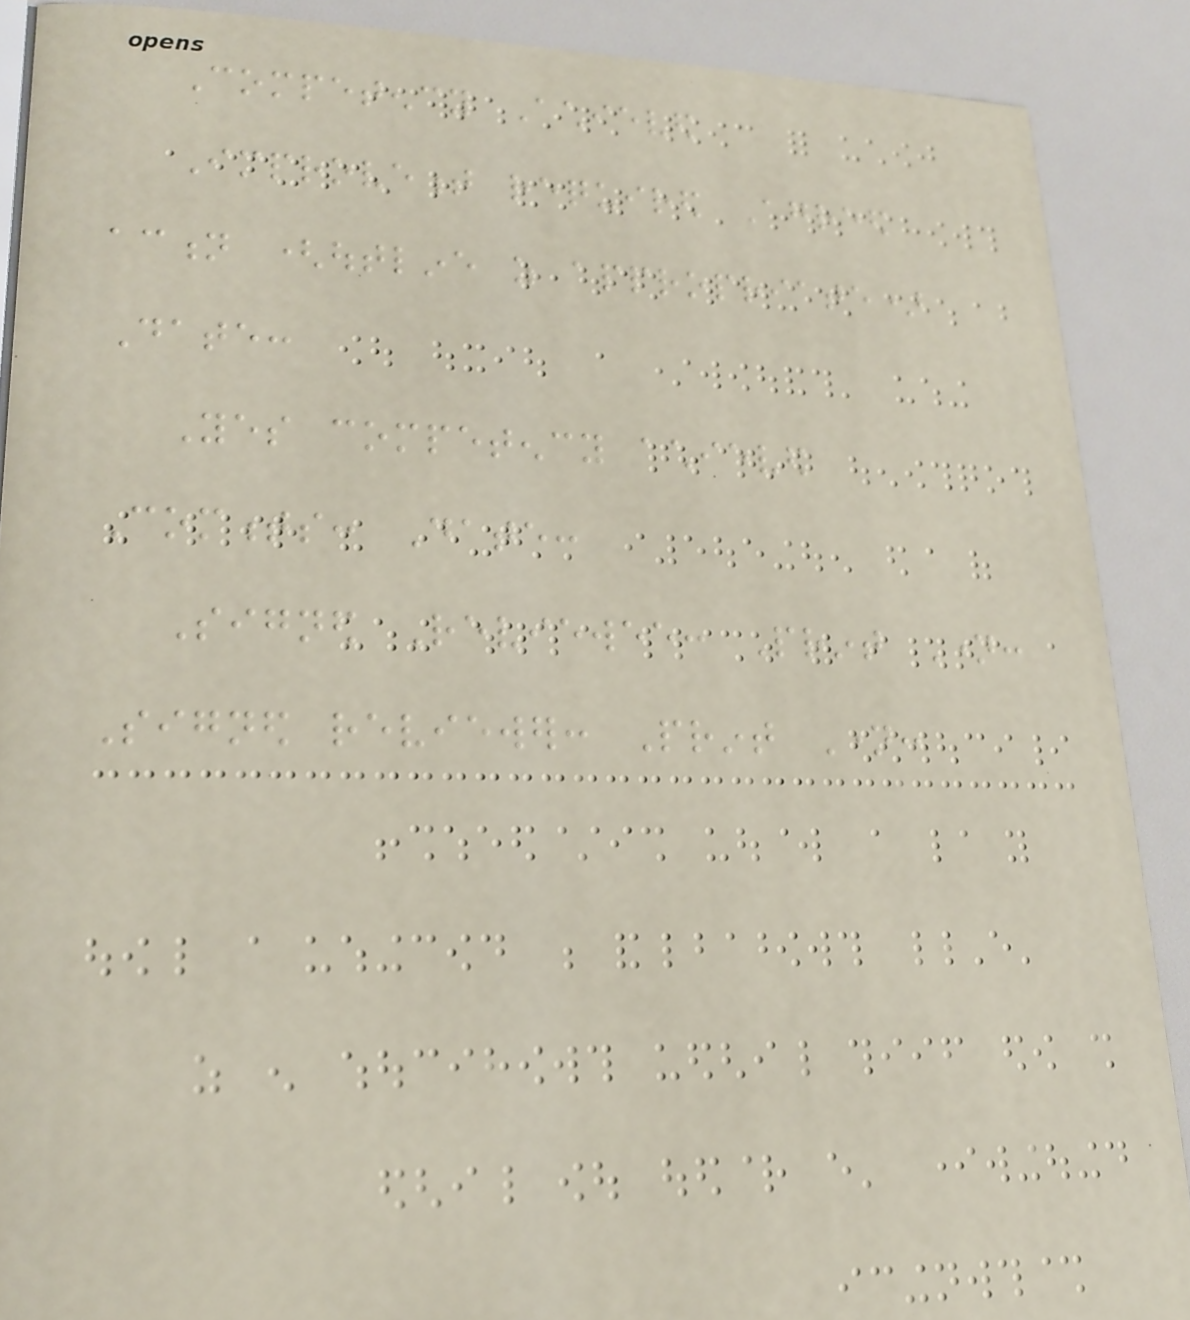Competency Achieved
Improvement required Agreed
action (outline as appropriate)
Date:
Yes competency achieved
Comments: Date:
Signed Reviewee: Print Name:
Signed reviewer: Print Name:
